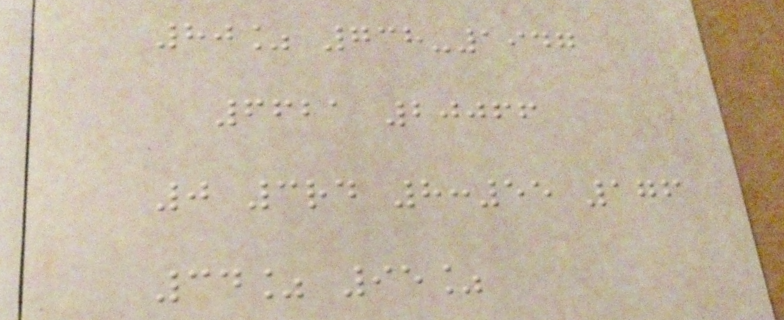80% 738-1947
6621 20066
0 3rd 8:55 176
34% 95%
